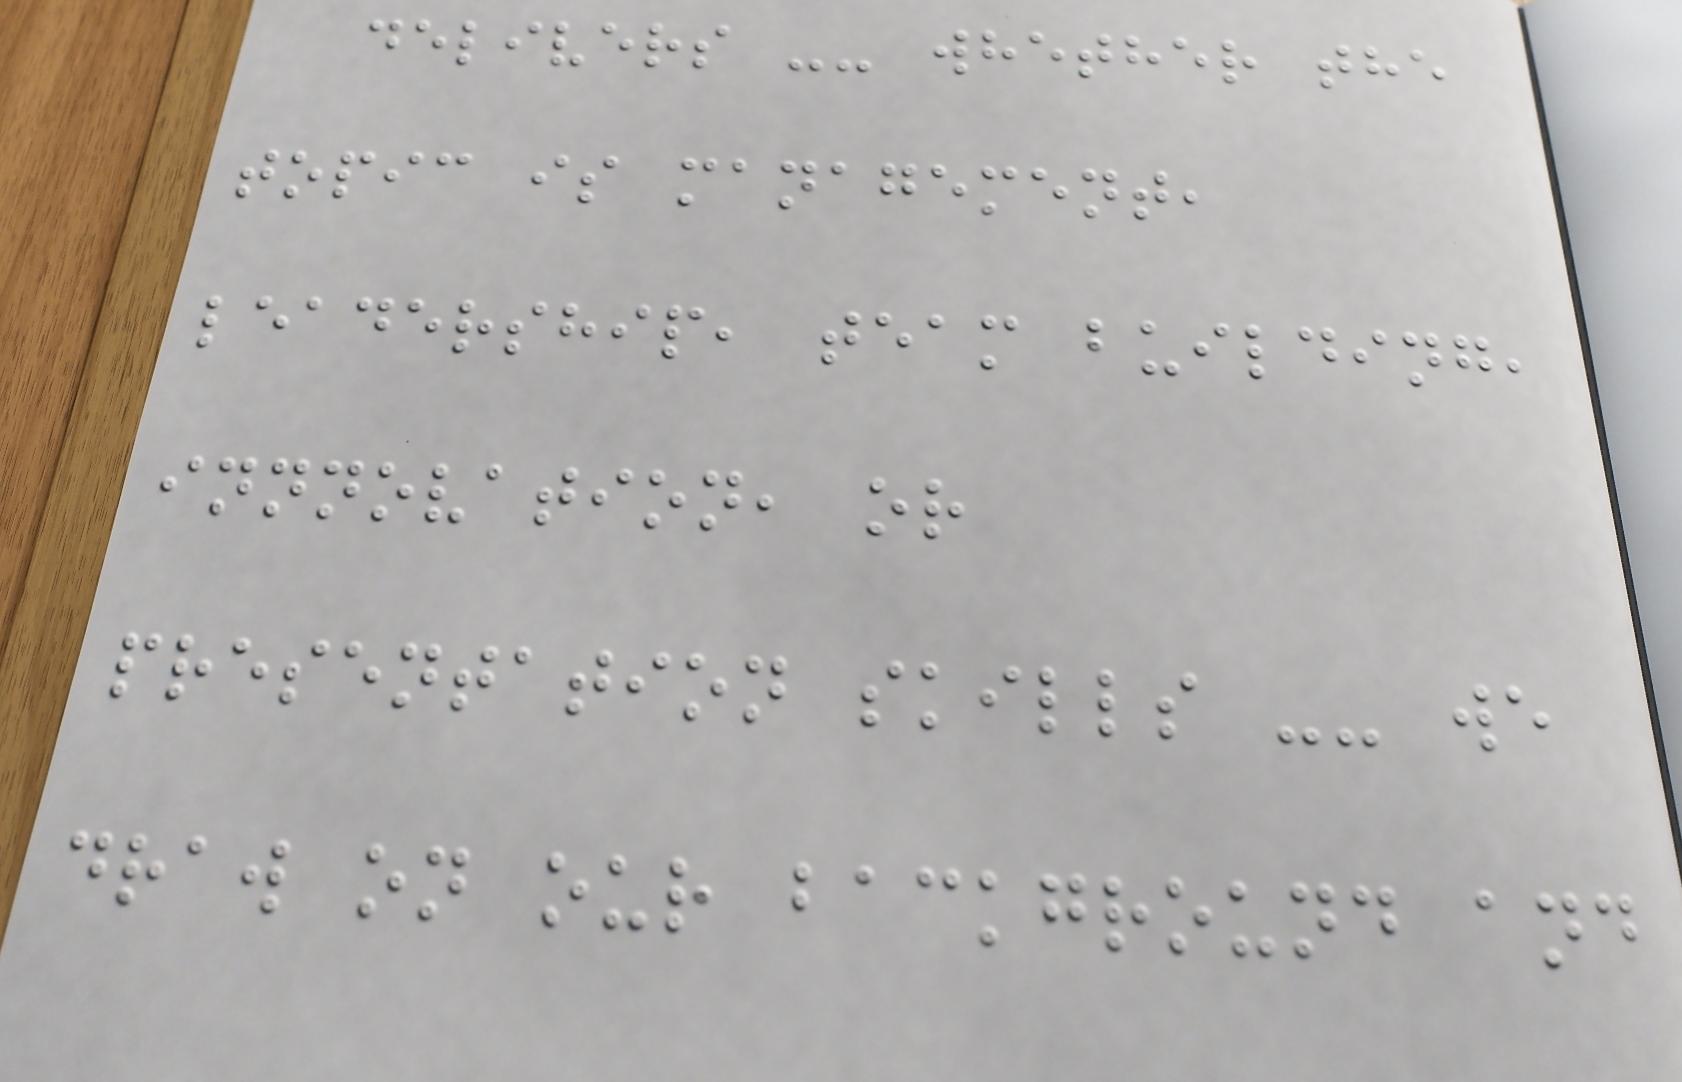delivers -- whether the
topic is management,
leadership, team building,
innnovation, or
presentation skills -- we
draw on our background and
